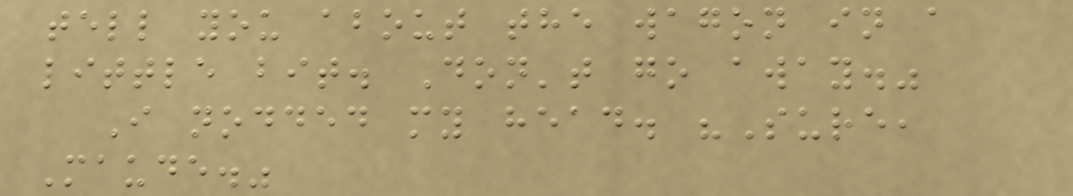tell you about the wagon in a
little bit. Don't go away."
I nodded my head. "Sure,
Maude."
